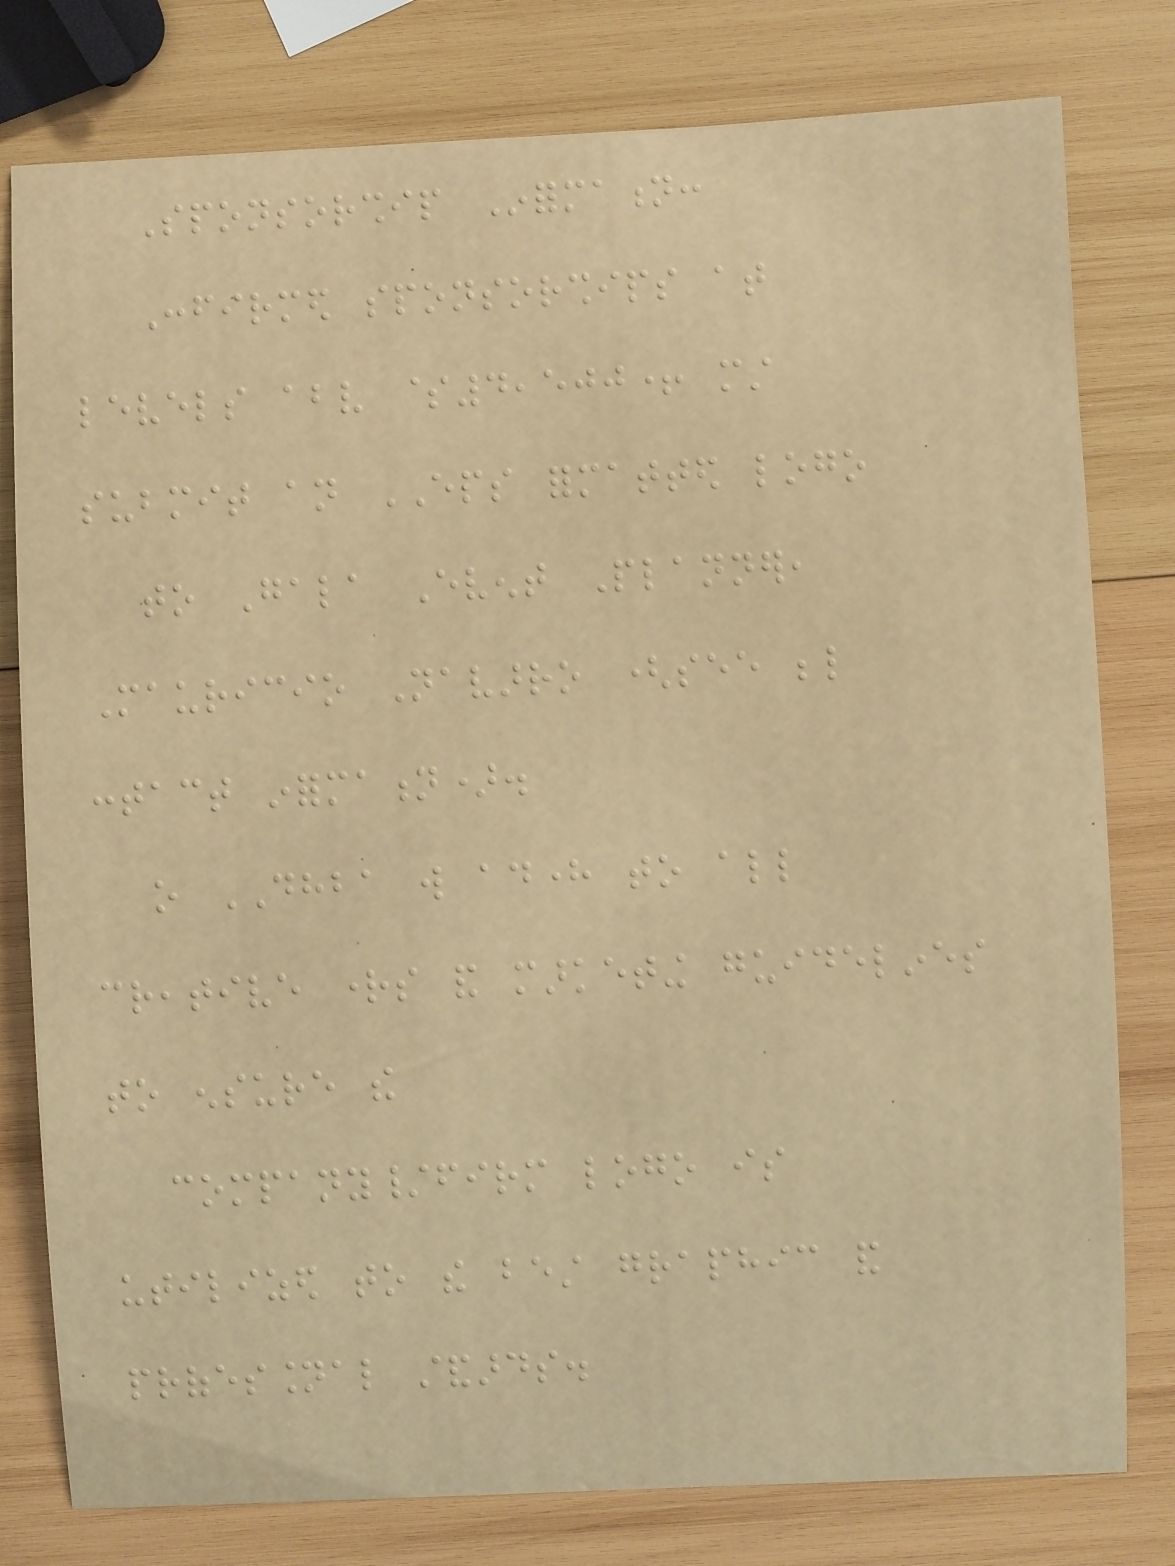Sponsorship Information:
Confirmed sponsorships at
levels above $4,500+ must
submit an EPS formatted logo
to Gala Event Planner,
Mauricio Navarro (see below
contact information).
o DHBA will adhere to all
creative rights and marketing guidelines
to ensure the
company/firm logo is
utilized to the best graphic and
professional standards.
